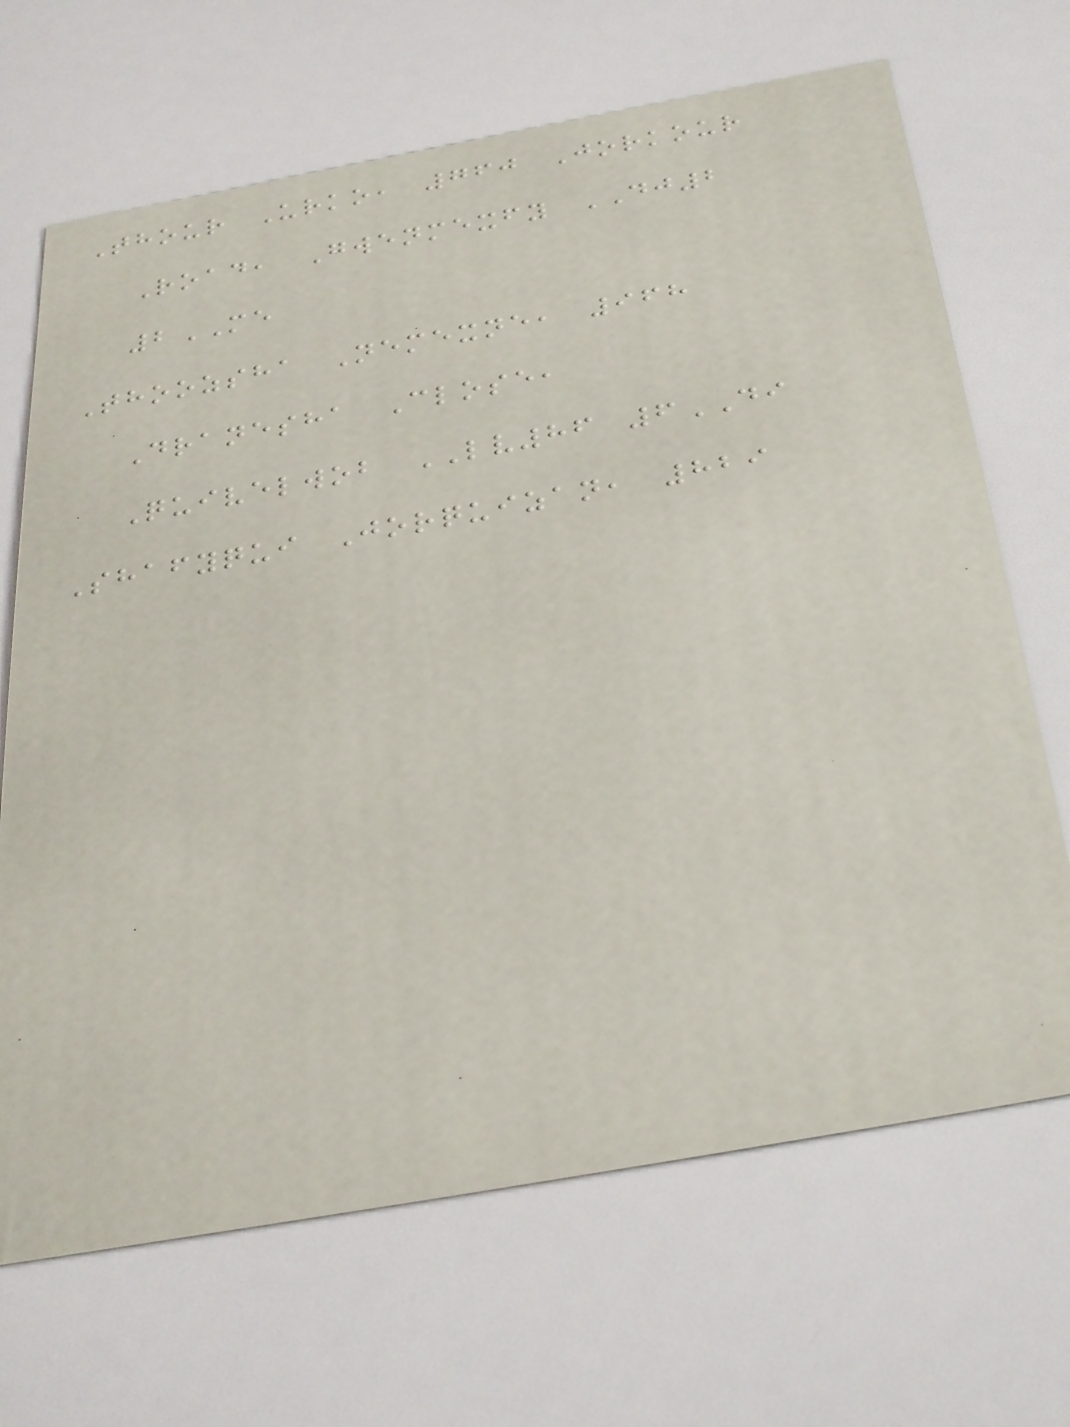Thour Urko, 760 Jorkour
Road, Gwenmexfy DJ2
2ME
Thoozsha Nemexne, 968
Dranesha Close,
Quivelwob LV86 6DI
Shafyqui Jorquizan, 829
